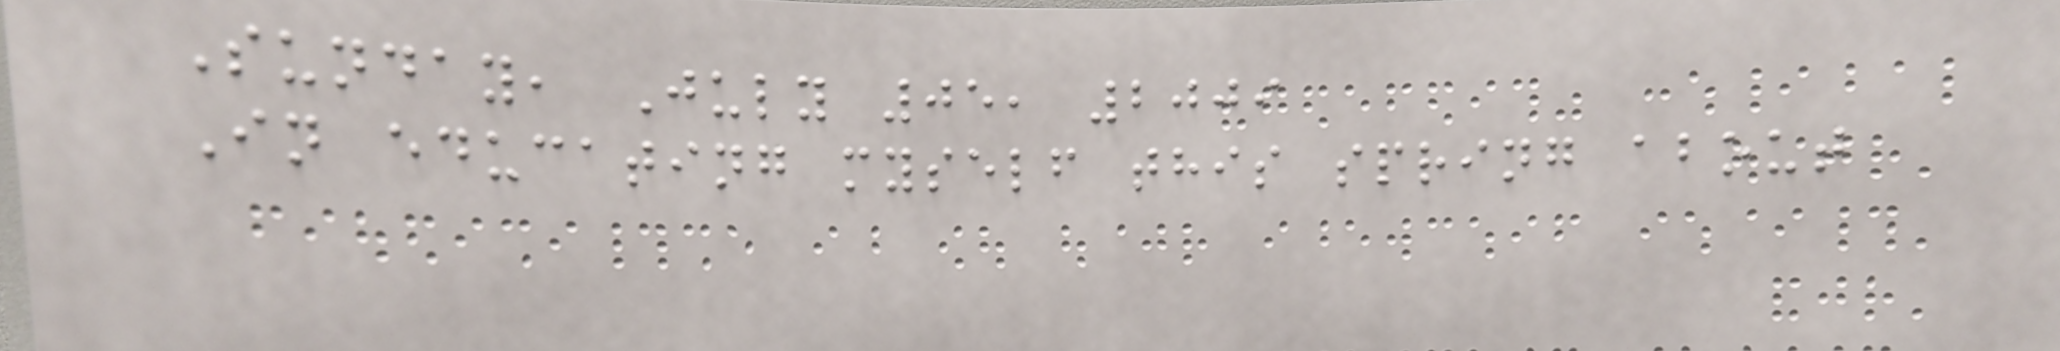Sunday, July 05, 2009
In educating myself this spring about
